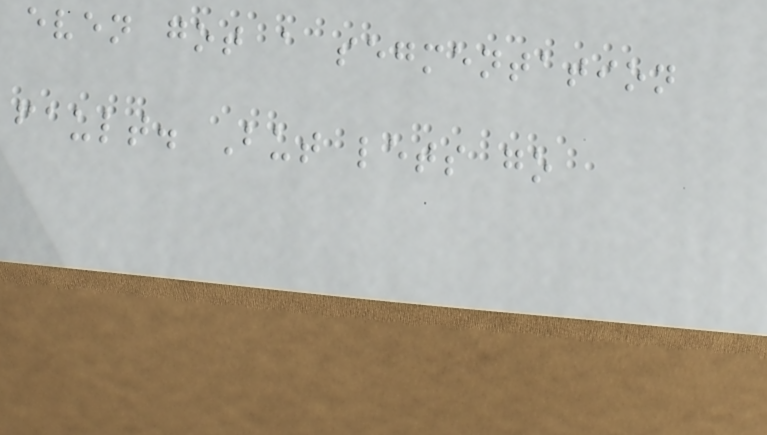even got a segmentation
fault. But lets go
